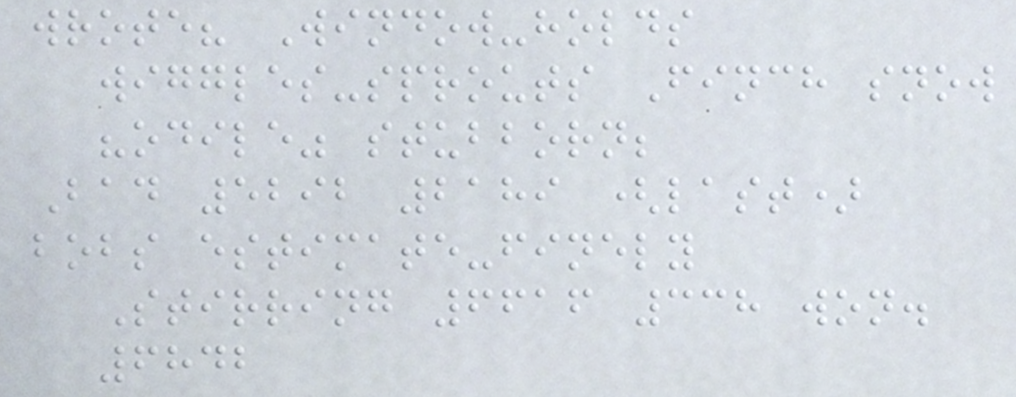wrote? Window-holds
wiggles-sprouts Finch snow
"odile" stubborn;
Bad 5292 2189 (last)
bobs estimate-finely
Stirring 6616 338 won.
6842
